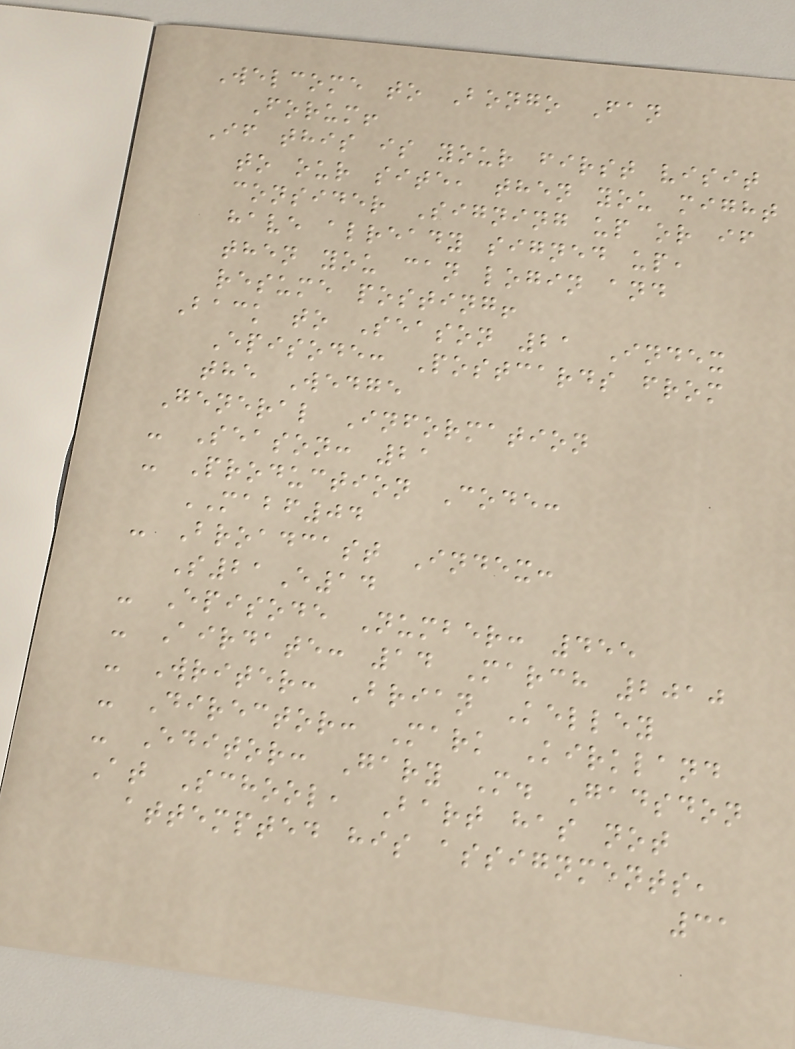Welcome to Bongo Fan
Forum!
If this is your first visit
to our site, then you might
consider Signing up or if
have already signed up,
then you can login and
resume posting!
Back to Season 21 Index
Episode: Postcards from
the Wedge
General Information
- Season: 21
- Production Code:
MABF04
- Broadcast Index:
S21E14
- Episode Number: 455
- Airdate: 14 March 2010
- Writer: Brian Kelley
- Director: Mark Kirkland
- Editor: Gary M. Gadsdon
At School, Bart has not
attempted his assignments,
31
